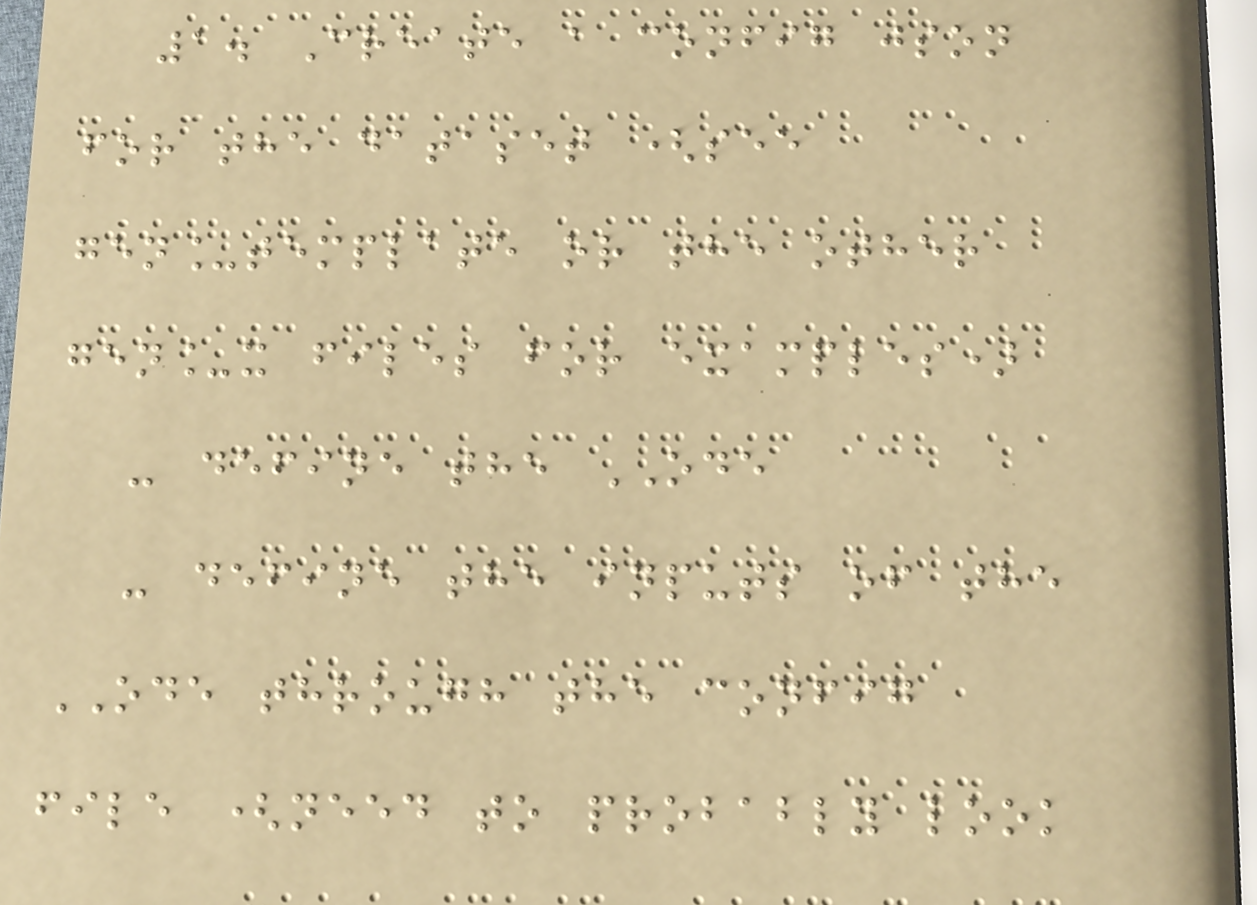1. Create a config json
for the dataset (see
gen_template or the other
gen_x files for examples)
- define the ODE
- define the inputs of the
ODE through the config
file (need to probably look
